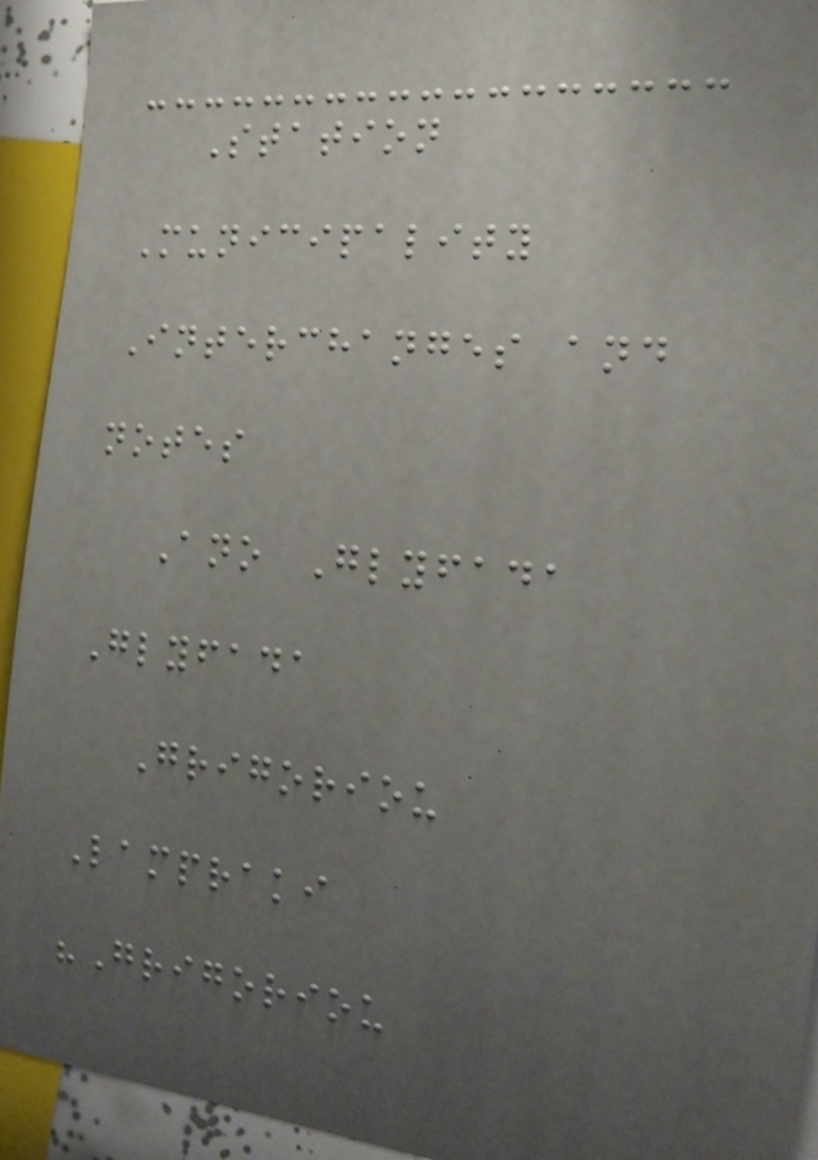Station
Municipality
Interchanges and
notes
Ano Glyfada
Glyfada
Grigoriou
Lampraki
"Grigoriou
